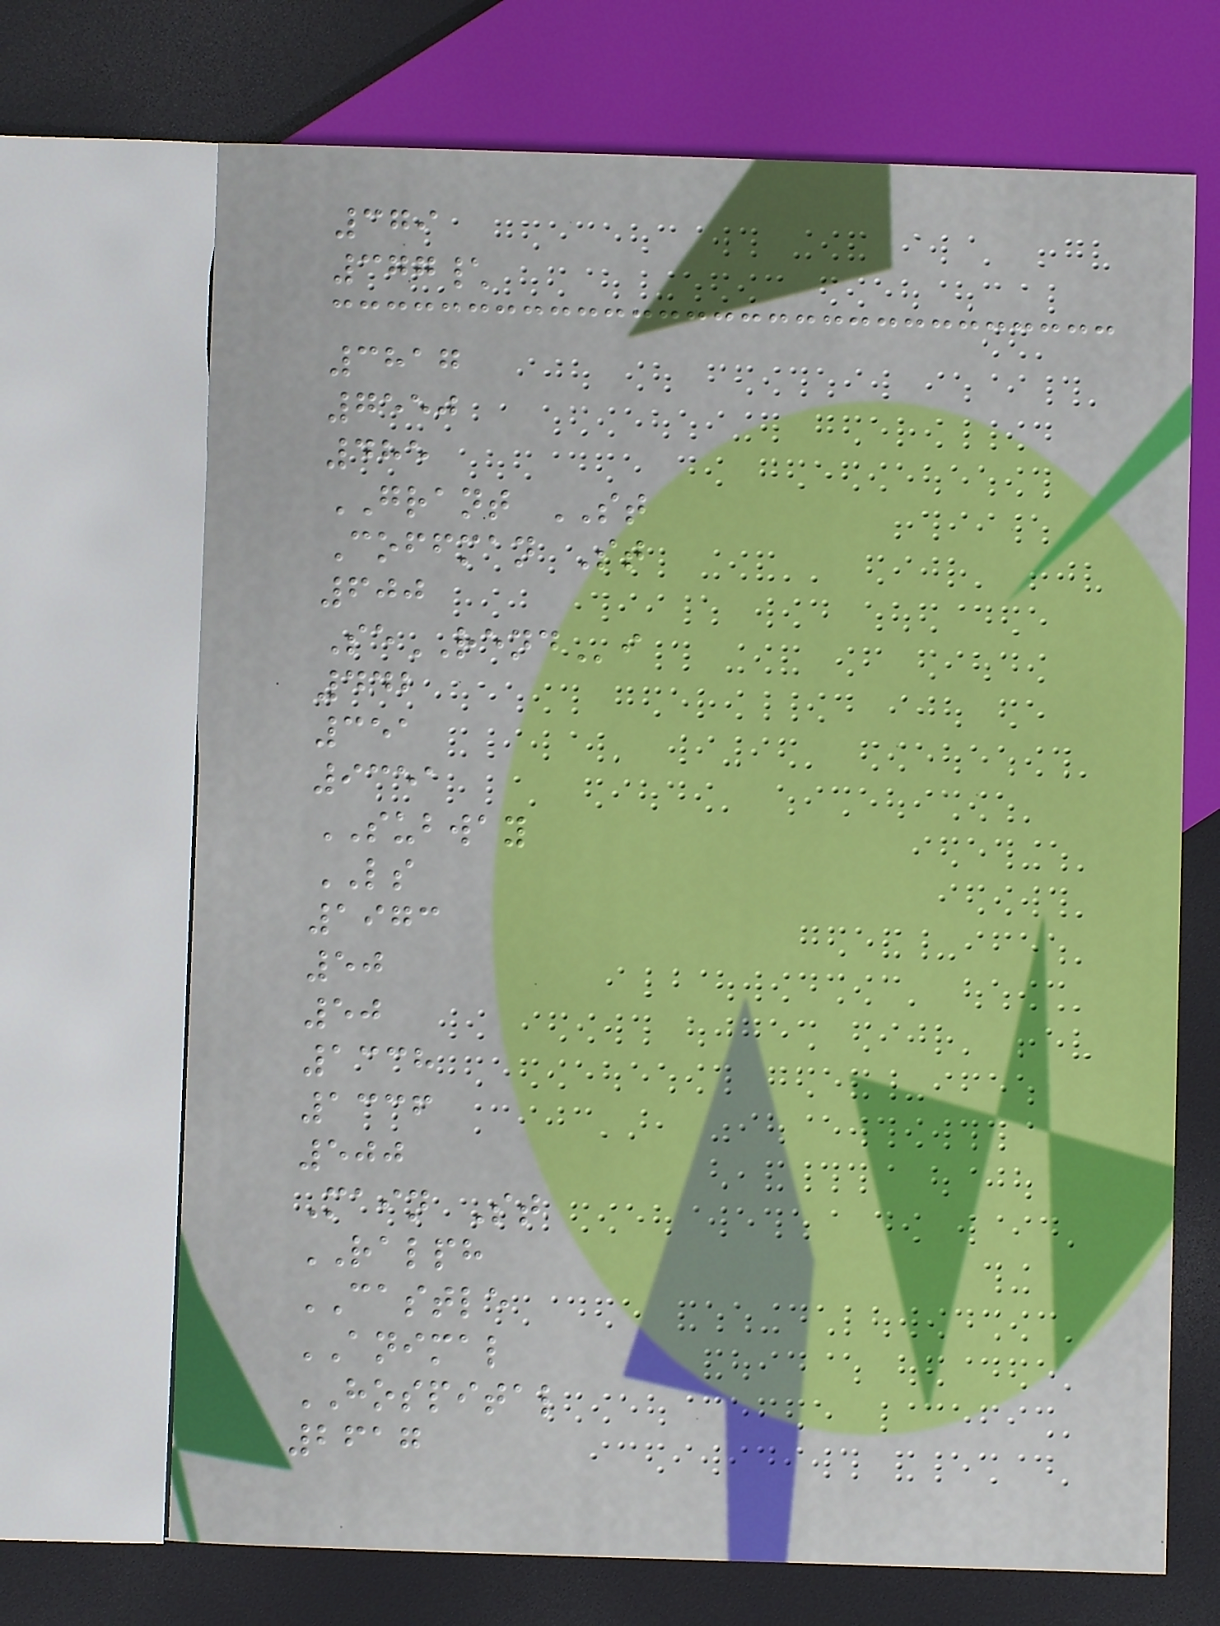379
377\
3817
7550
485
GRANT ST
Coffman St
600
SeRENDi
442
351
9351
SUBWAY
LS
1973
50
50
1338
1336
500
Main St
RALPH
CASTLE
ANIMAL
HOSPITAL
2617
